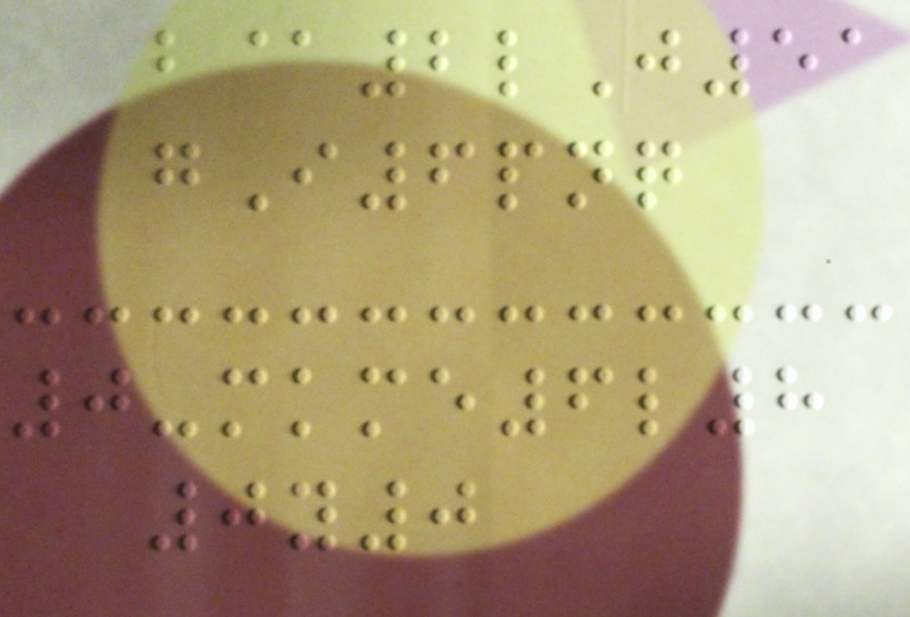b@2lJ51
gI6pnq
0-mkme6l8
0y0
